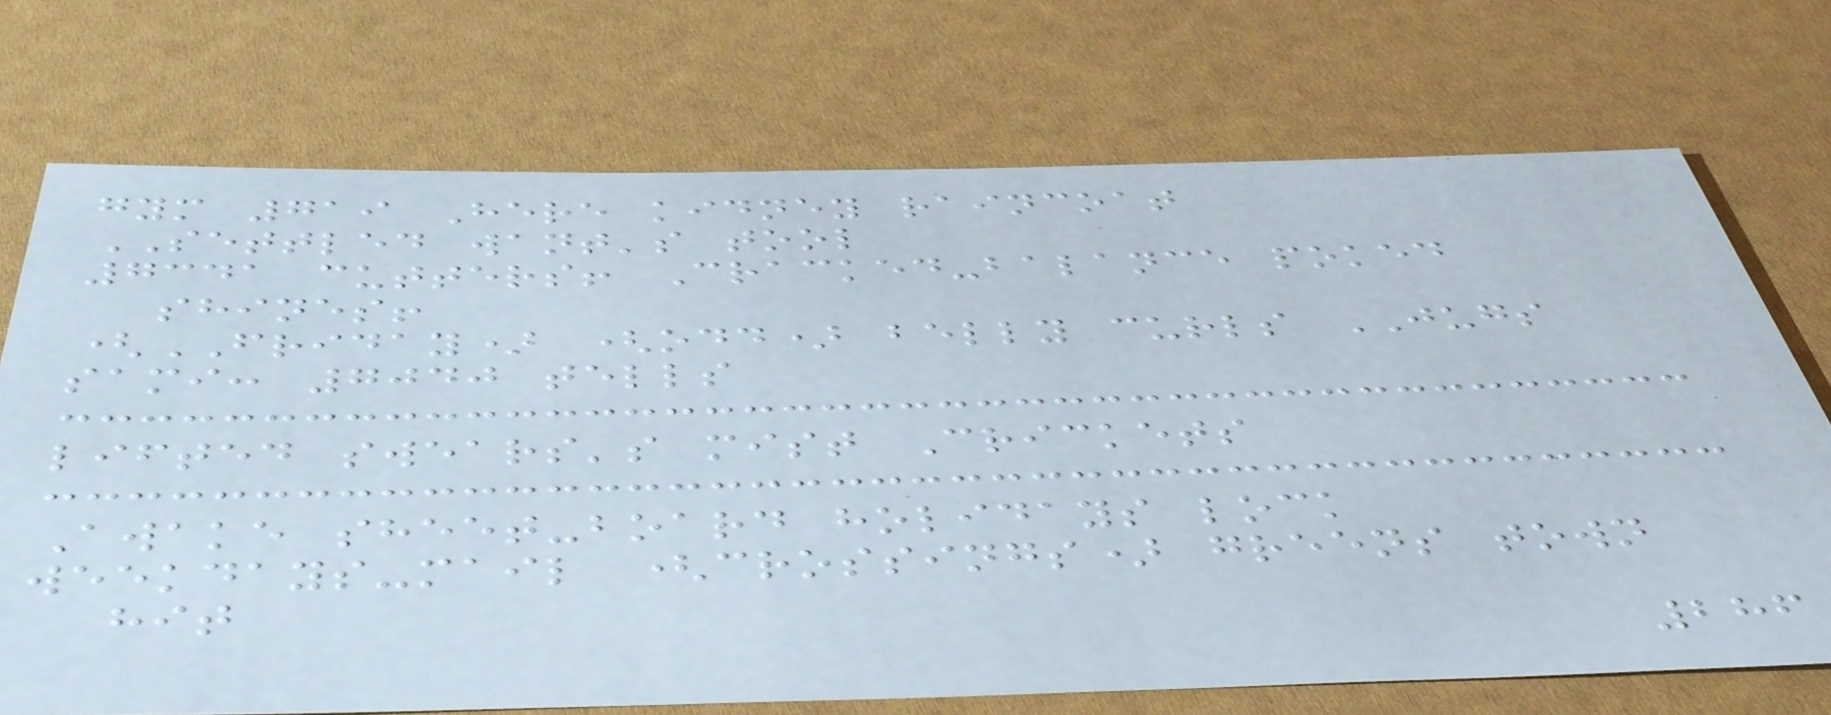gym 719 Here kidney raincoat
SETTLED want's tool
7341 cutters! Cracked-balance poked
shines!
(FRIDAY) (odd) belly curls JUGS
sami: 7040 tells
lifted swears's mist Crickets
Awake sheet-board holidays lock
weekdays-mail (crossings) greens town
hit
286
